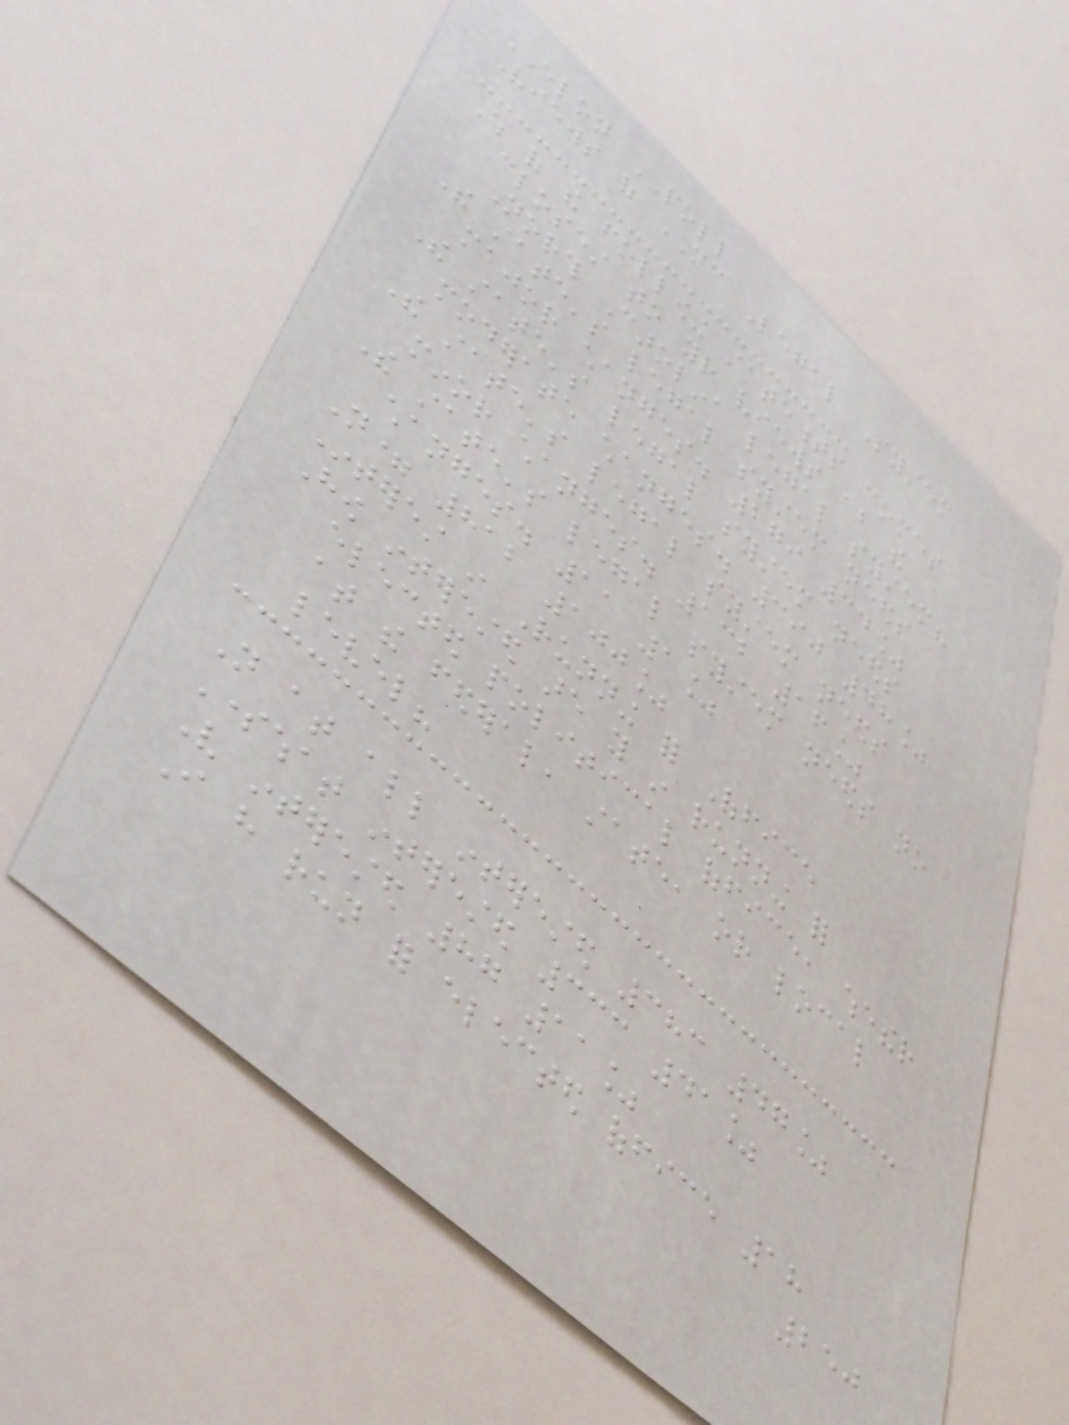ELON POLL
Views of NC Legal System
Which of the following statements comes
closest to your views about the
North Carolina legal system?
The state's legal system needs
major changes. 279 34%
The state's legal system needs
moderate changes. 390 48%
The state's legal system needs
minor changes. 132 16%
The state's legal system needs no
changes. 11 1%
N= 812 100%
Interest in Running for Office
How interested are you in running for
elected political office, whether
at the federal, state, or local
level?
Not at all interested 383 47%
Somewhat interested 333 41%
Very interested 87 11%
I have run for elected office 18
250
